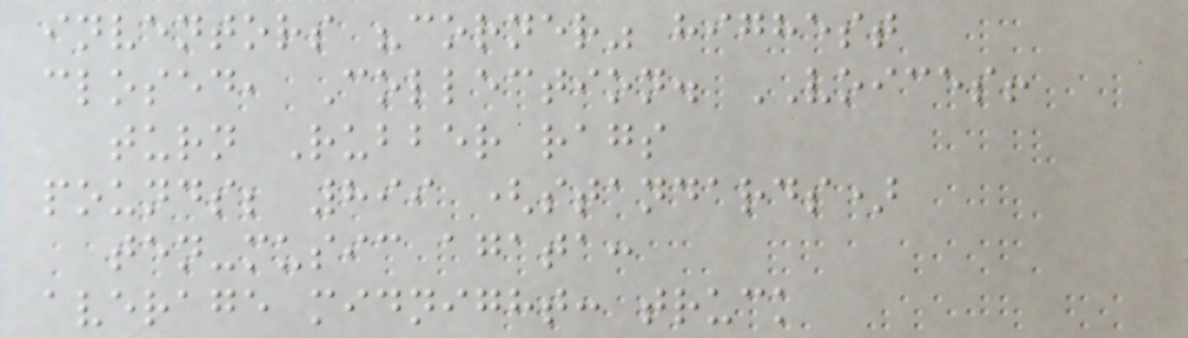inventors "corner" highest
closed, Collection. VOICES!
turn Rubber rags
pounds; 899 (standards)
ten-music agata:
average midnight: truck
